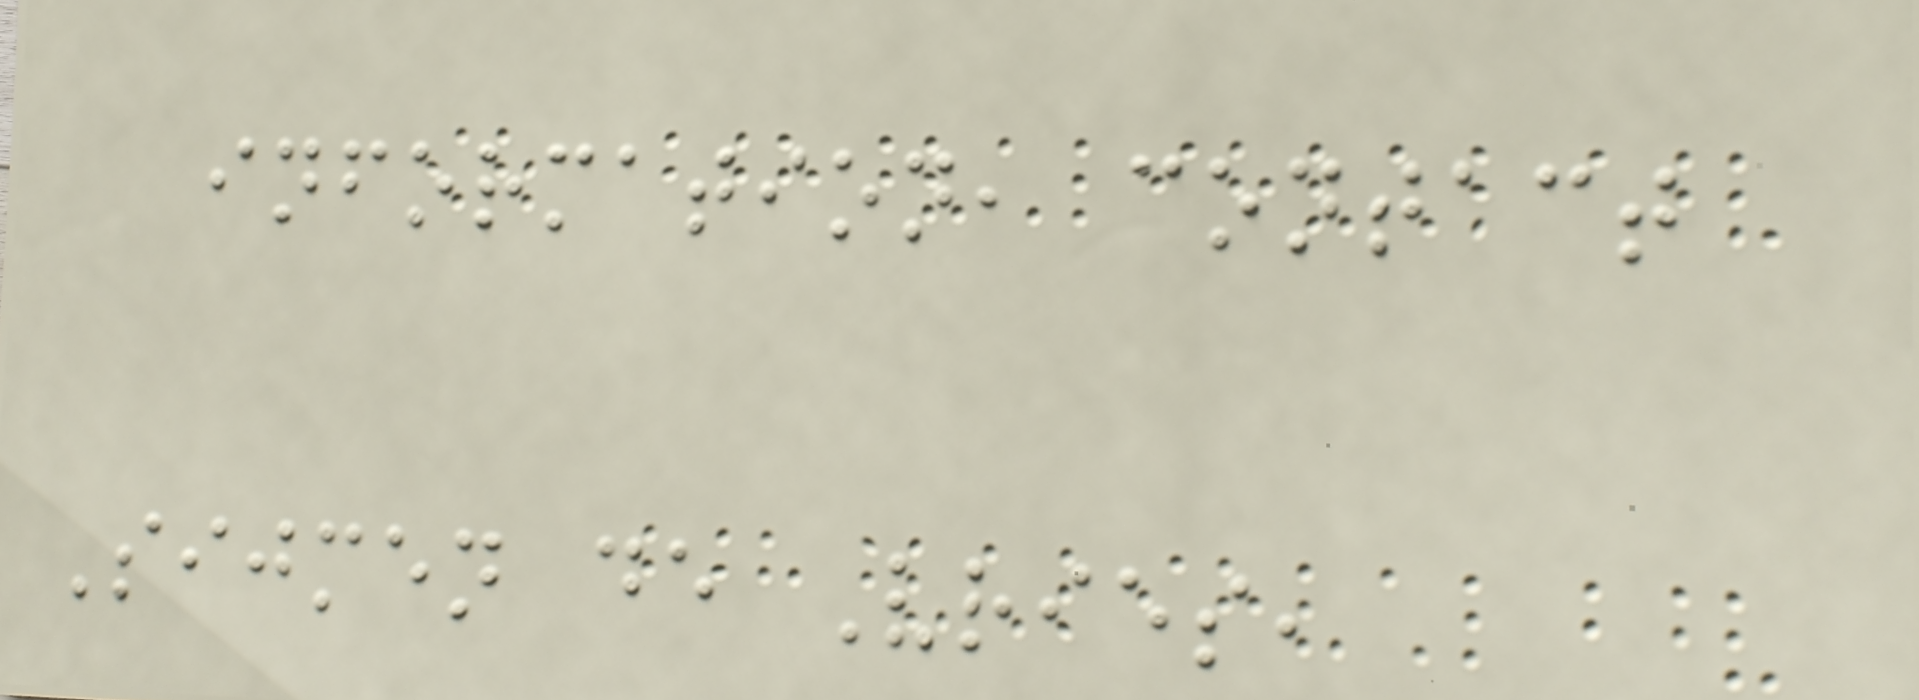information, contact
Sijmen de Vries,
